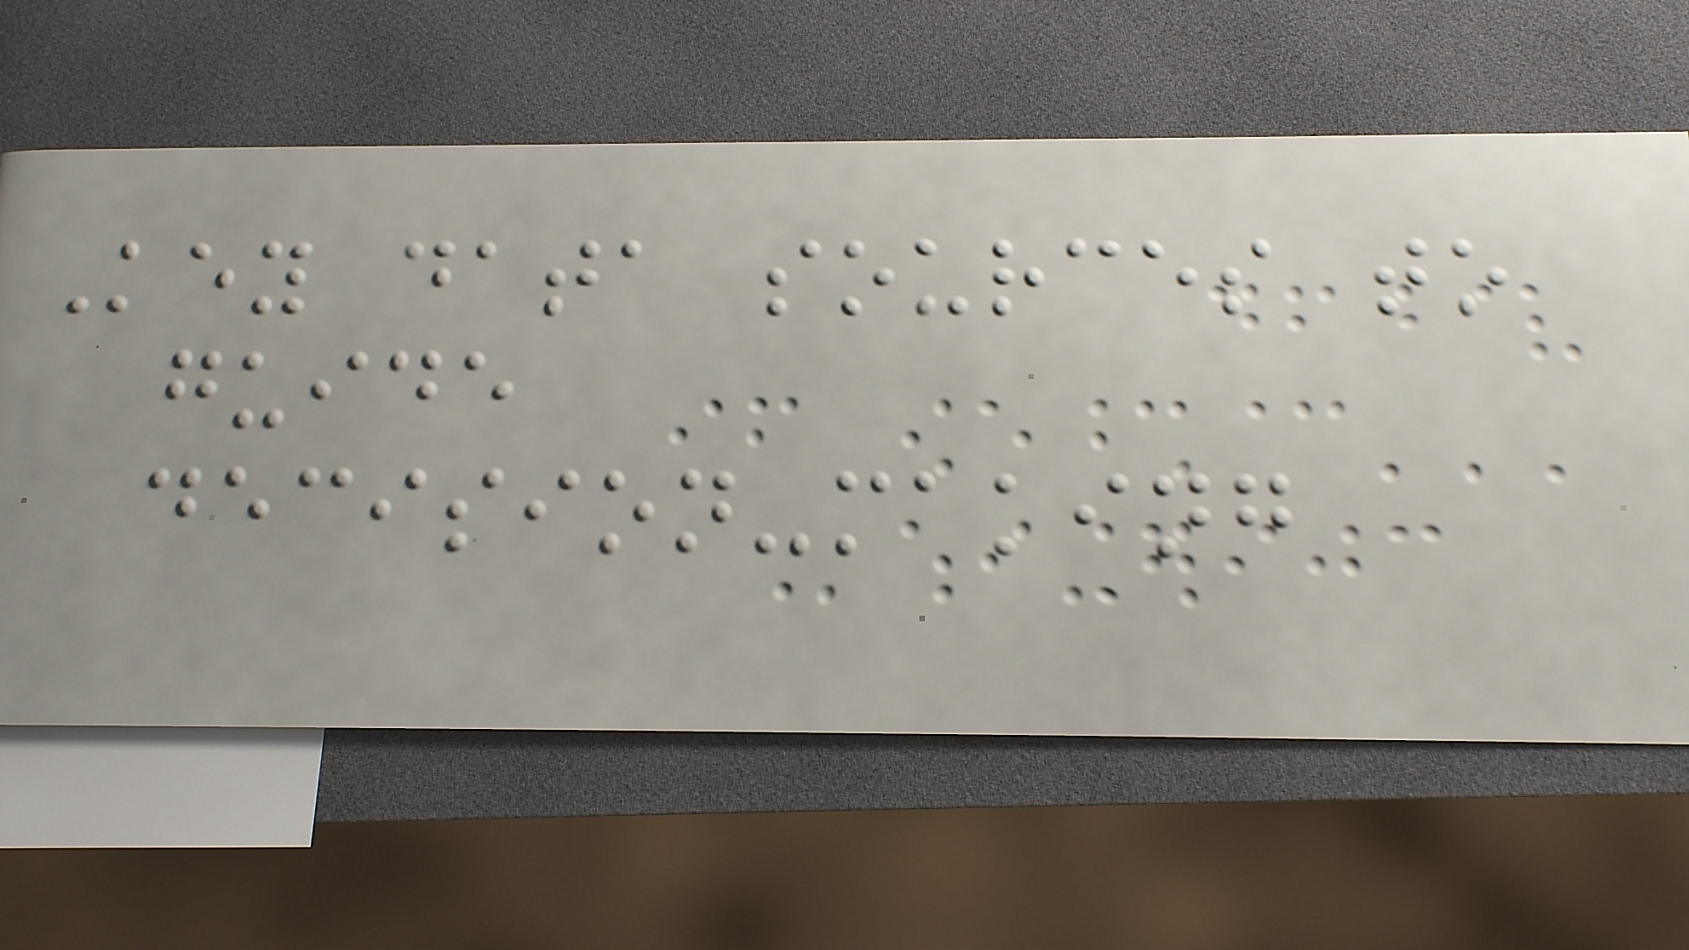Key data sources to
guide
decision-making
